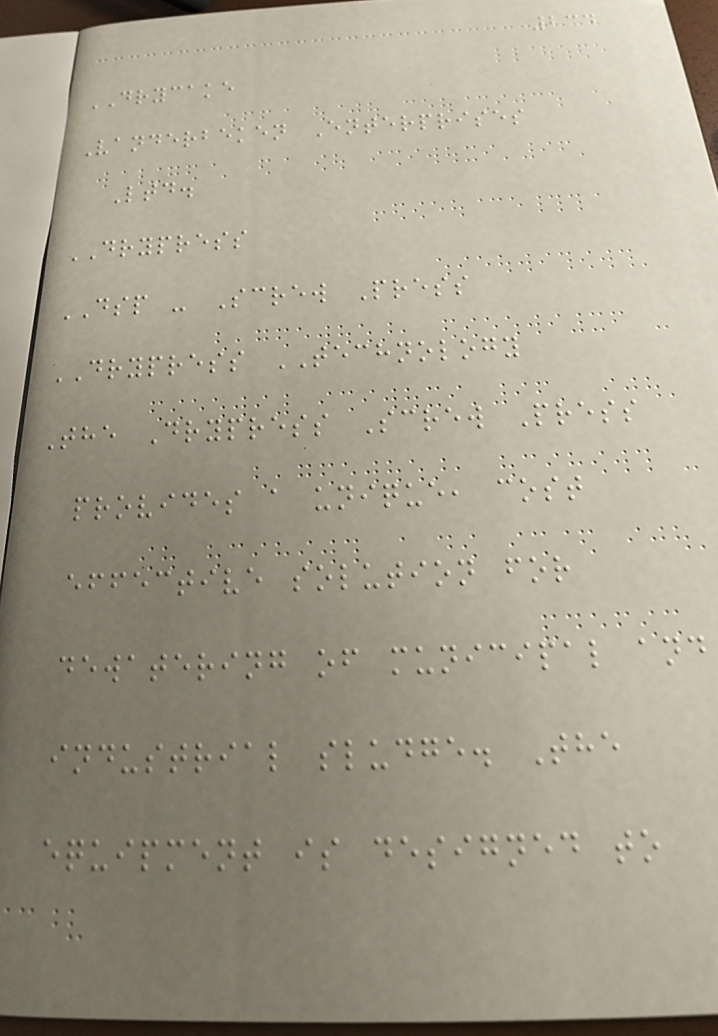234
DRYCAKE
Vanderbeken Enterprises
Ltd.
DRYPRESS
DSP - Screw Press
DRYPRESS TECHNOLOGY
The Drypress Screw Press
provides a unique, cost
effective solution for
dewatering of municipal and
industrial sludge. The
equipment is designed to
